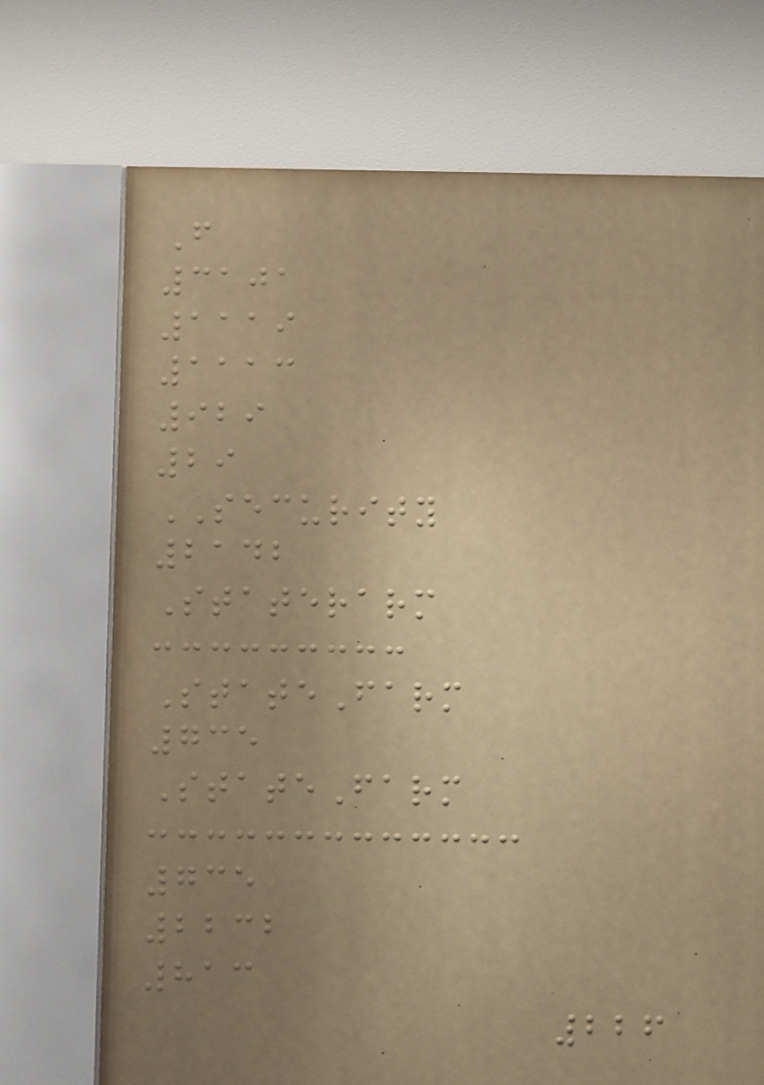F
3101
1119
1113
929
29
SECURITY
2142
Staterarm
StateFarm
735
StateFarm
735
2232
813
226
